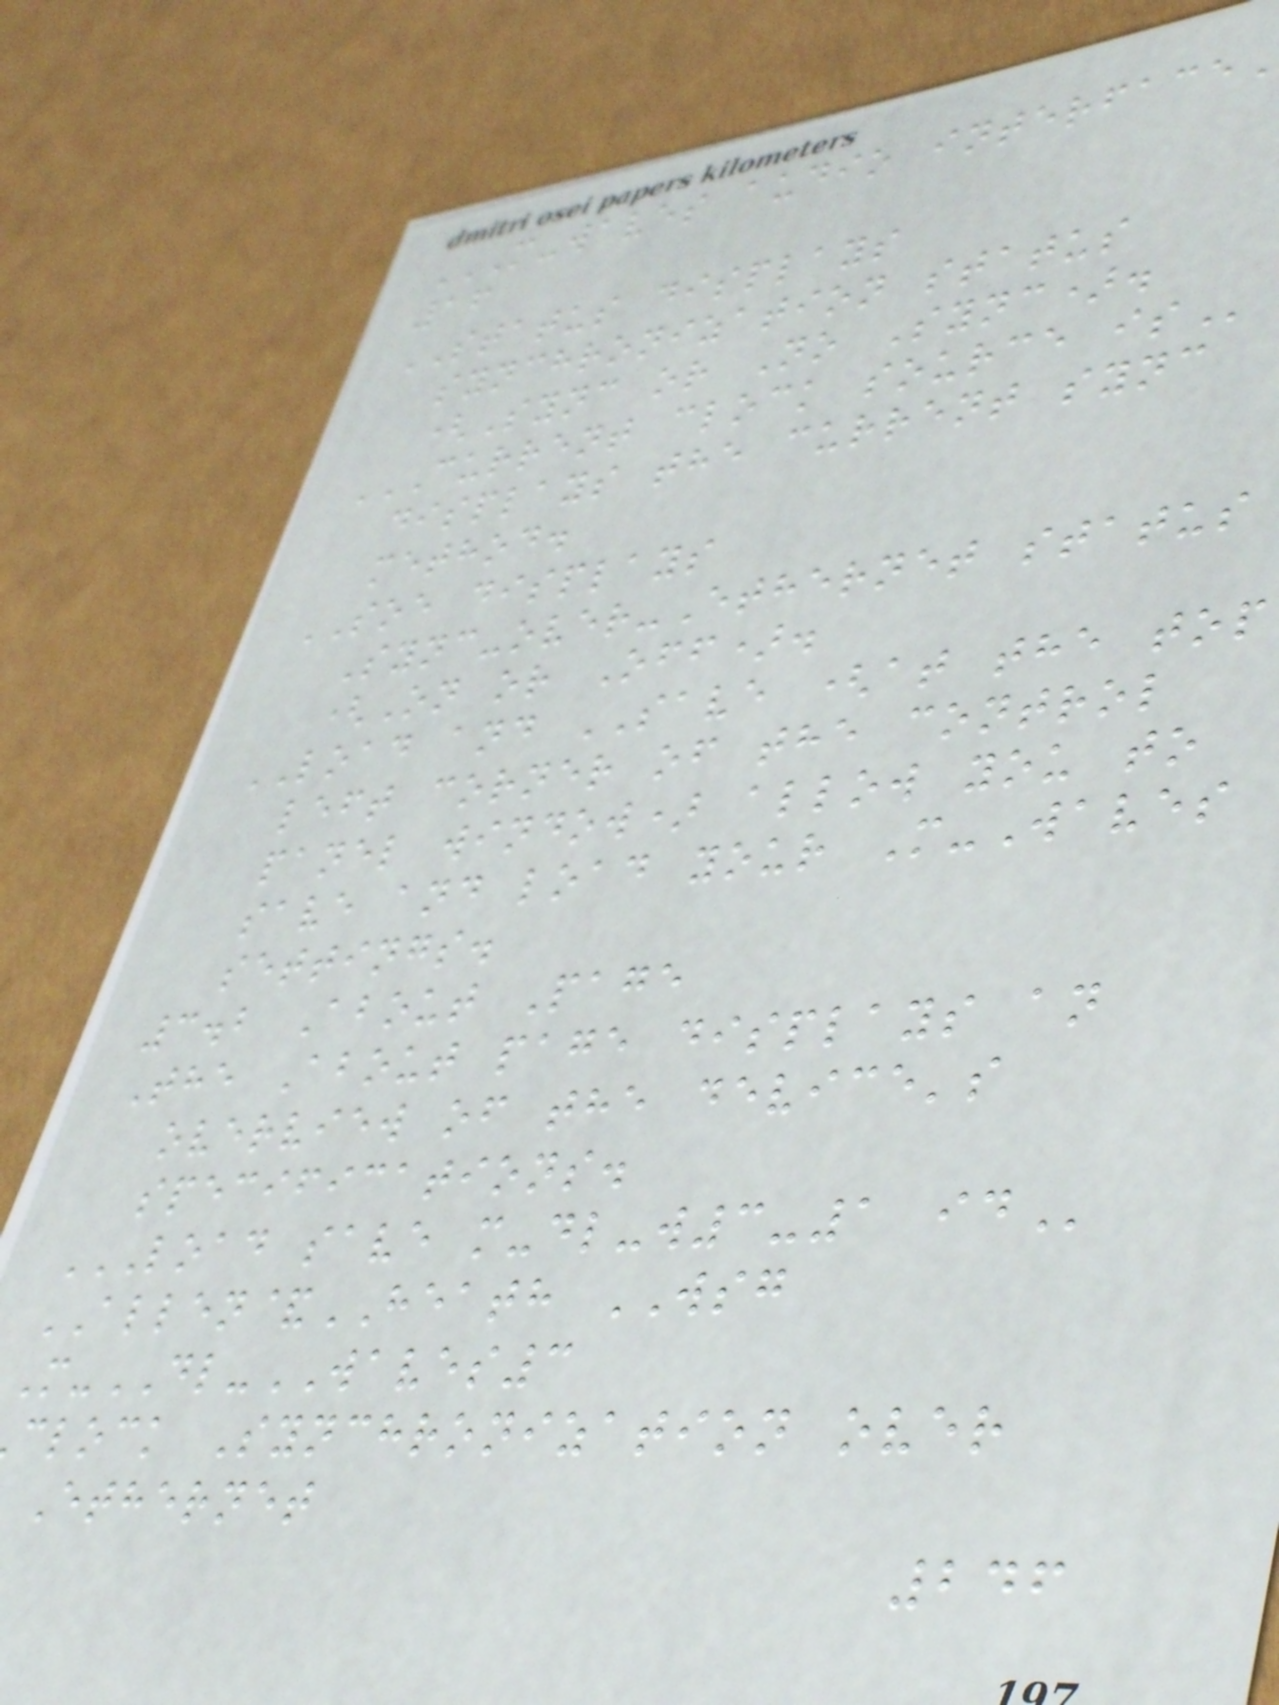16
STATUS displays
synchronization status
(Sync or No Sync).
CURRENT CLOCK SOURCE IS
displays the current sync
method.
SOE displays
Sync-over-Ethernet status
(On or Off).
LOAD and SAVE (at the top
left corner of the control
panel window) allow you to
save and load your M-Waves
settings.
3.2 About Page
The About page displays an
overview of the device's
specifications.
LOAD SAVE M-DL-W3-1 ID
ALLEN&HEATH WSG
M-DL-WAVES3
clock Synchronization over
Ethernet
246
